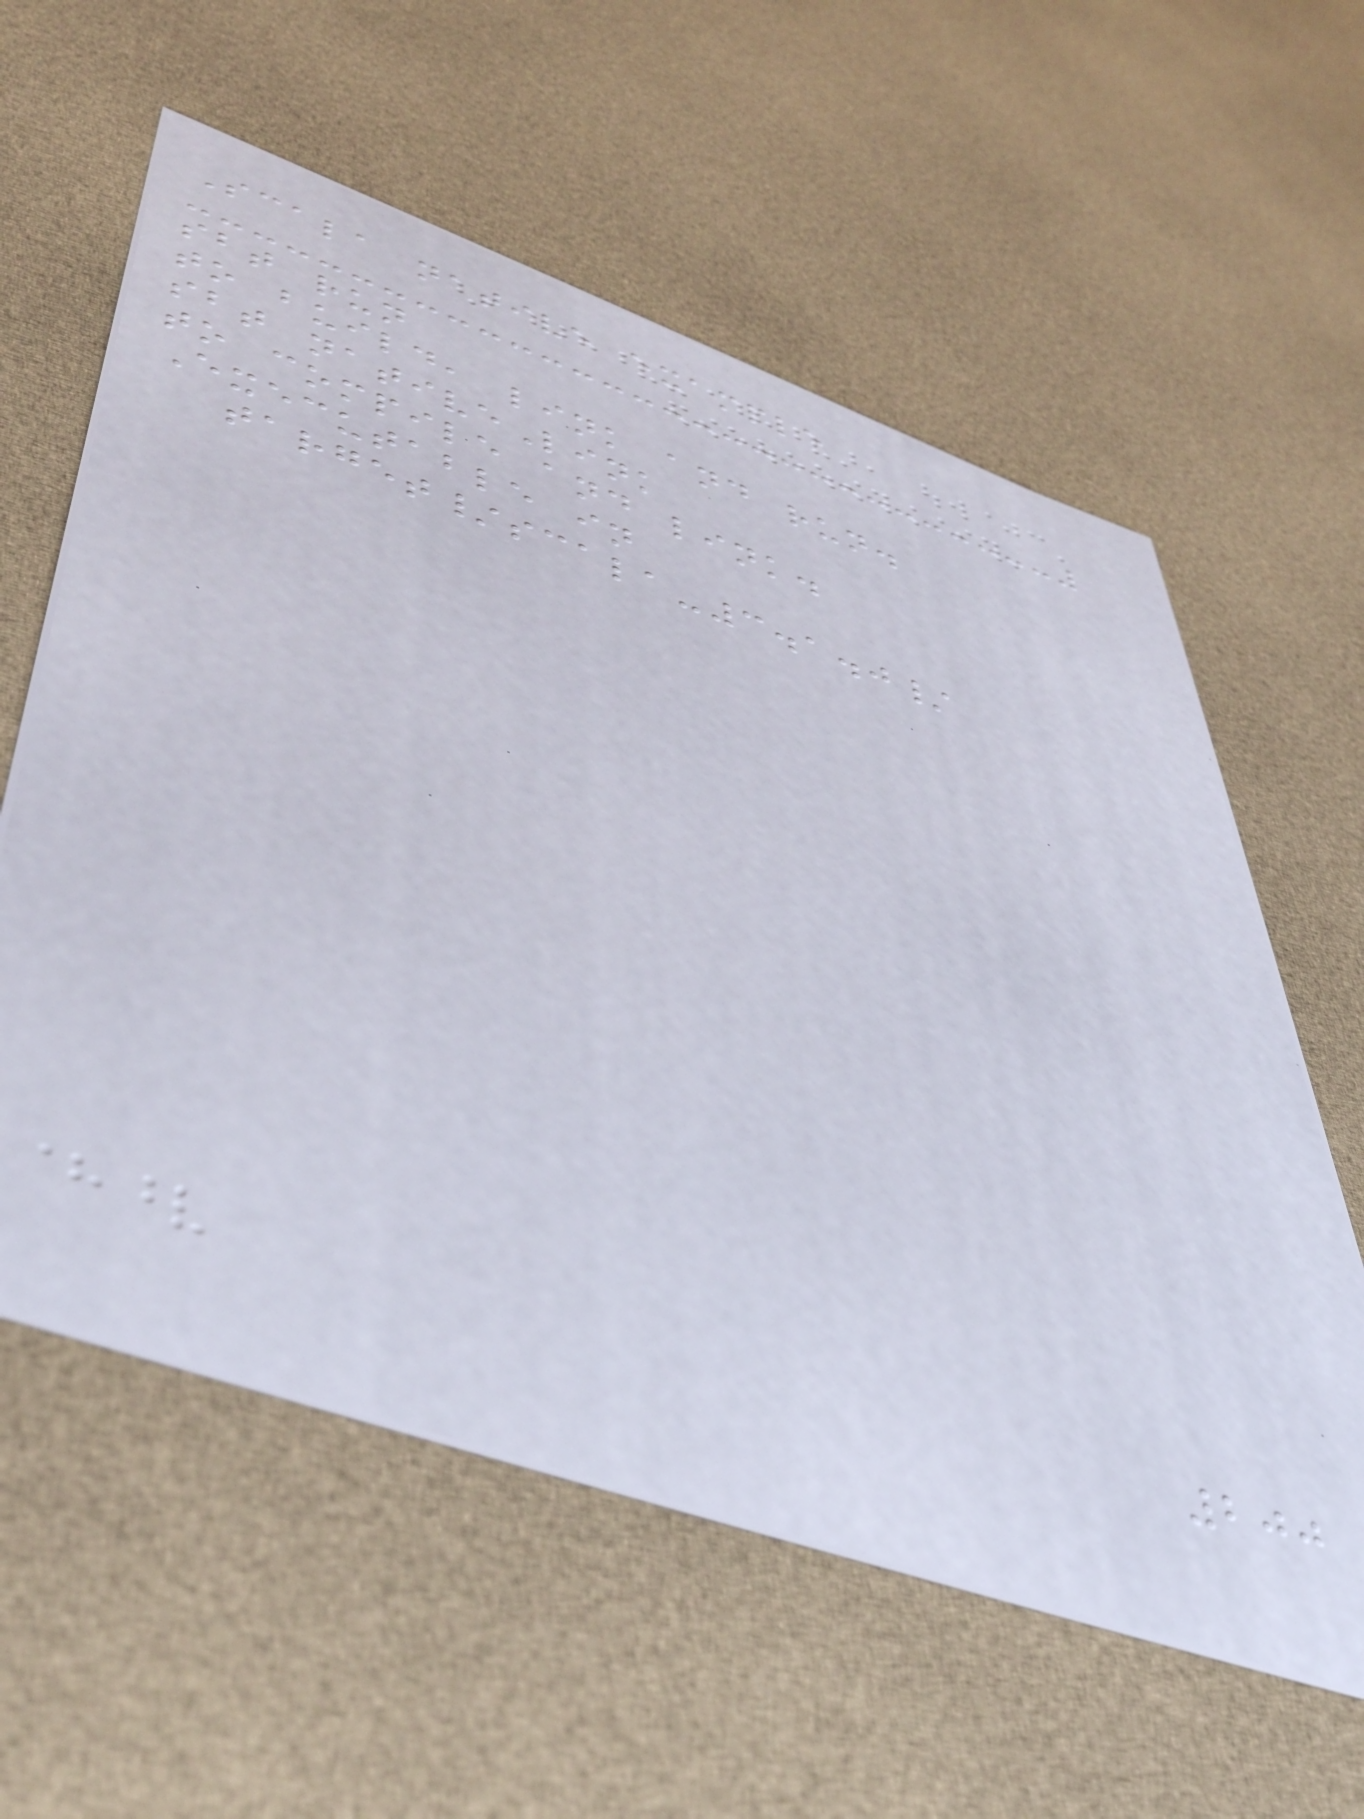Scala native example
sbt run
to build, link and run.
sbt nativeLink
to compile and link.
Executable in
target/scala-3.1.0/
200
